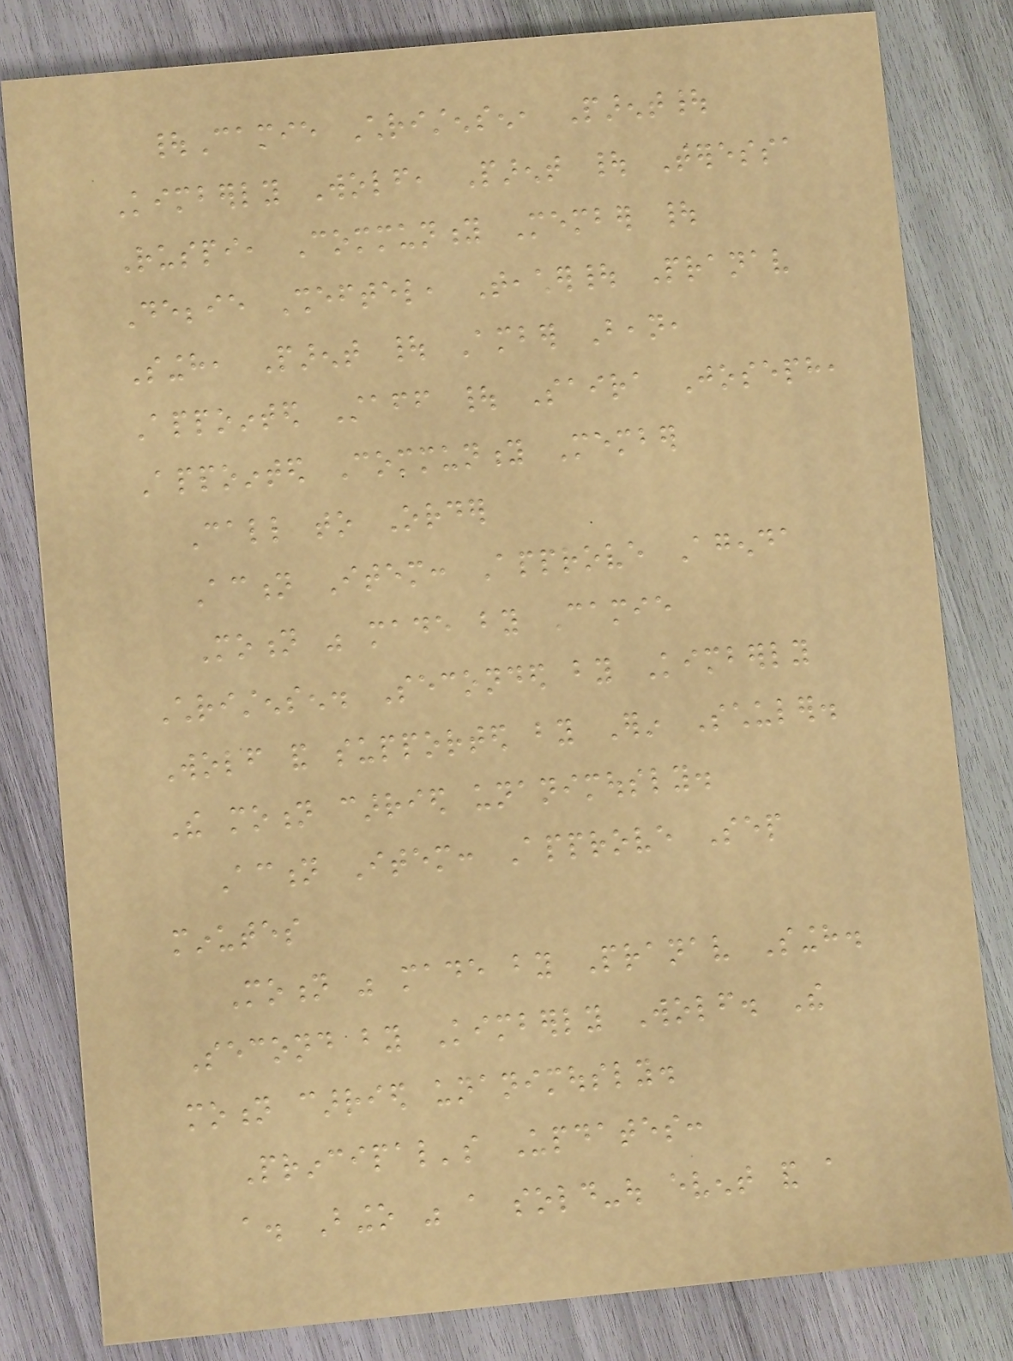|Camie Christensen, Parent|
Kimberly Wolf, Parent | Teressa
Ruspi, Community Member |
Debbie Sheftel, Teacher| Pranav
Singh, Parent | Amber Bean,
Appointed Staff | Saira Joseph,
Appointed Community Member
Call to Order
Action Item: Approve Agenda
Motion was made by Camie
Christensen. Seconded by Kimberly
Wolf and supported by Erin Schuler.
The motion carried unanimously.
Action Item: Approve Sep
minutes
Motion was made by Pranav Singh.
Second by Kimberly Wolf. The
motion carried unanimously.
Principal's Updates:
a. Bingo was a sold-out event and a
